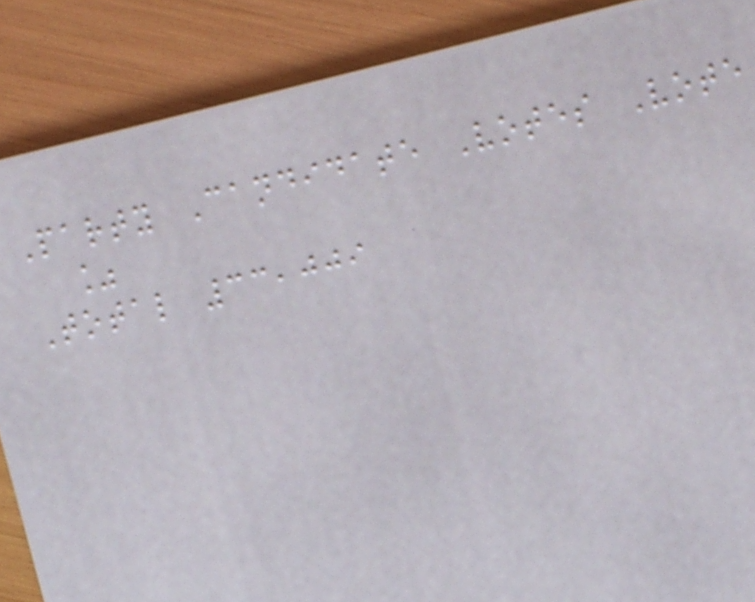Party Candidate Votes Vote
%
Total 33,009
